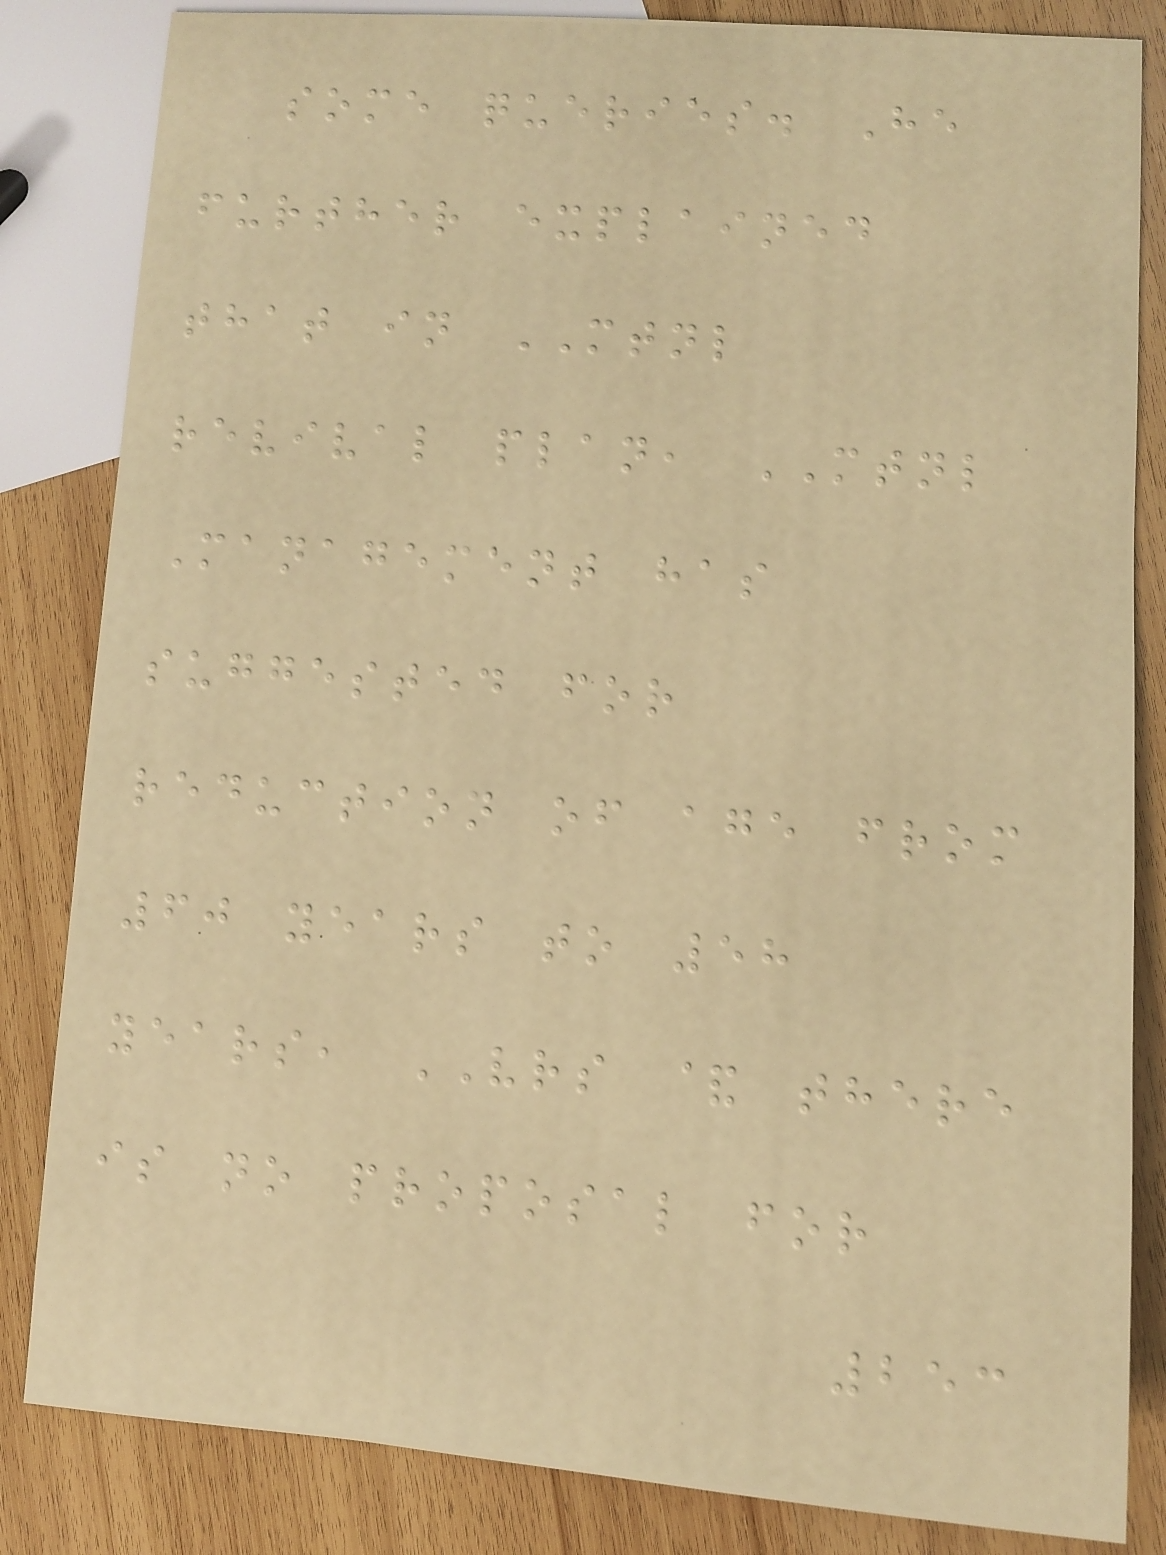some queries. He
further explained
that in MTNL
revival plan, MTNL
Management has
suggested for
reduction of age from
60 years to 58
years, VRS & there
is no proposal for
253
